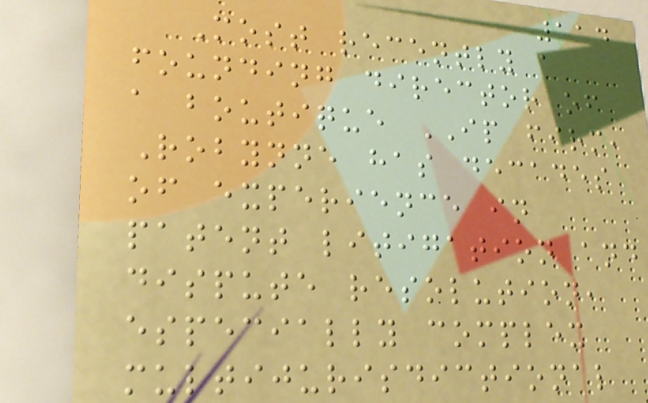114
Most recently a
founding director of
a boutique IP firm,
Robynne has decades
of experience in
patent litigation and
dispute resolution,
especially complex
multijurisdictional
